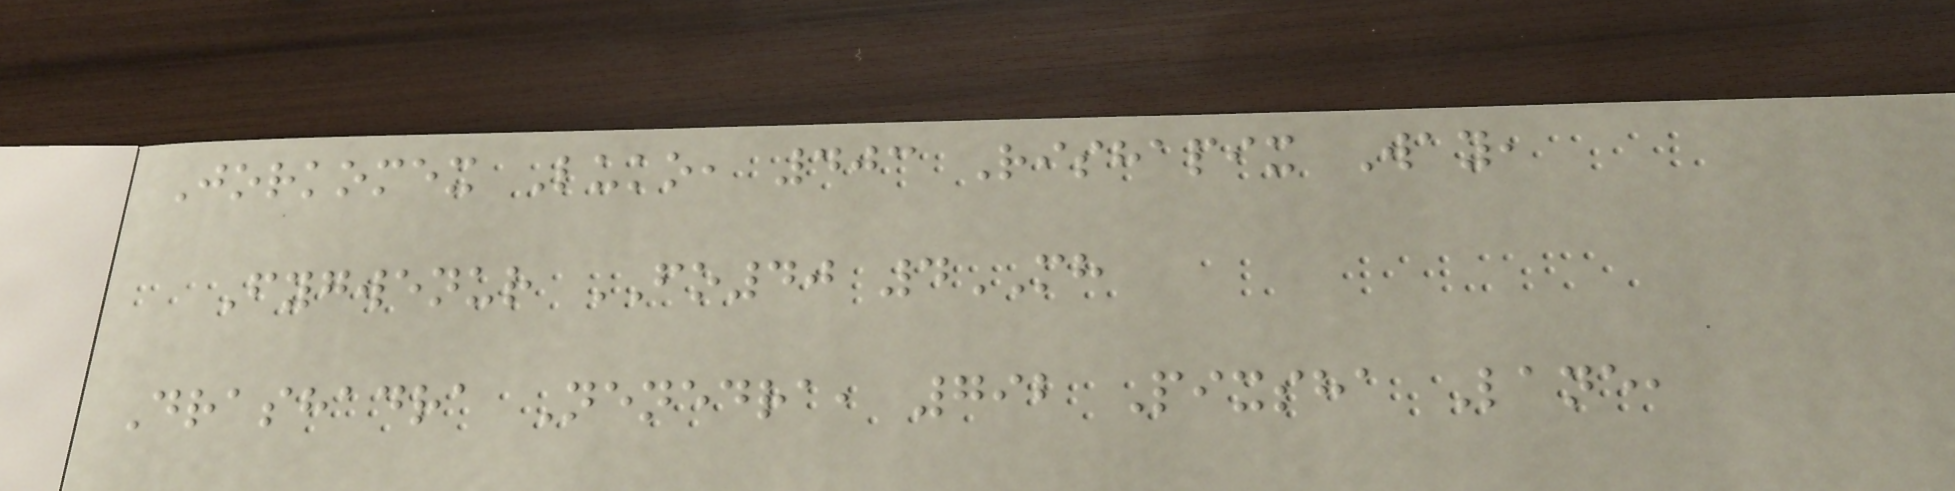Jorkomex Luko, 403 Rishapix Way,
Fygwenur FO40 4MH
Drashadra Nenedra, 792 Pixsha Lane,
